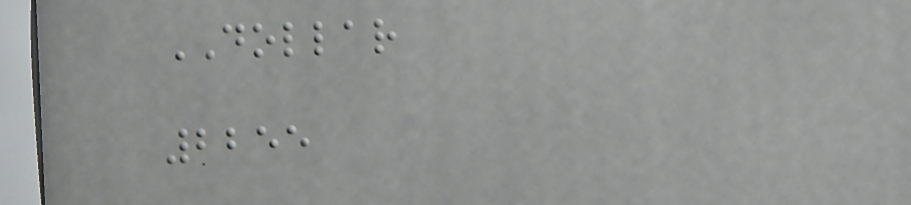DOLLAR
2255
